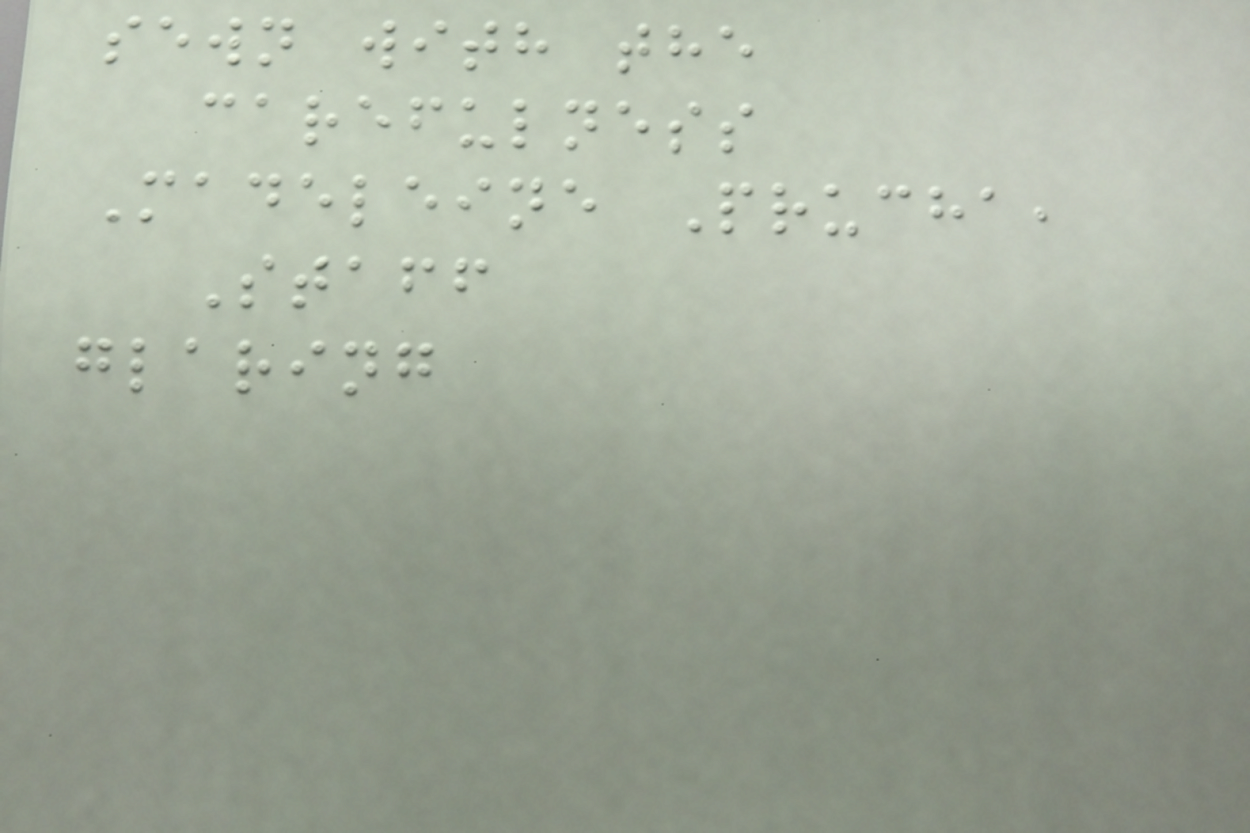sewn with the
carefulness
Madeleine Prucha,
Staff
glaring
